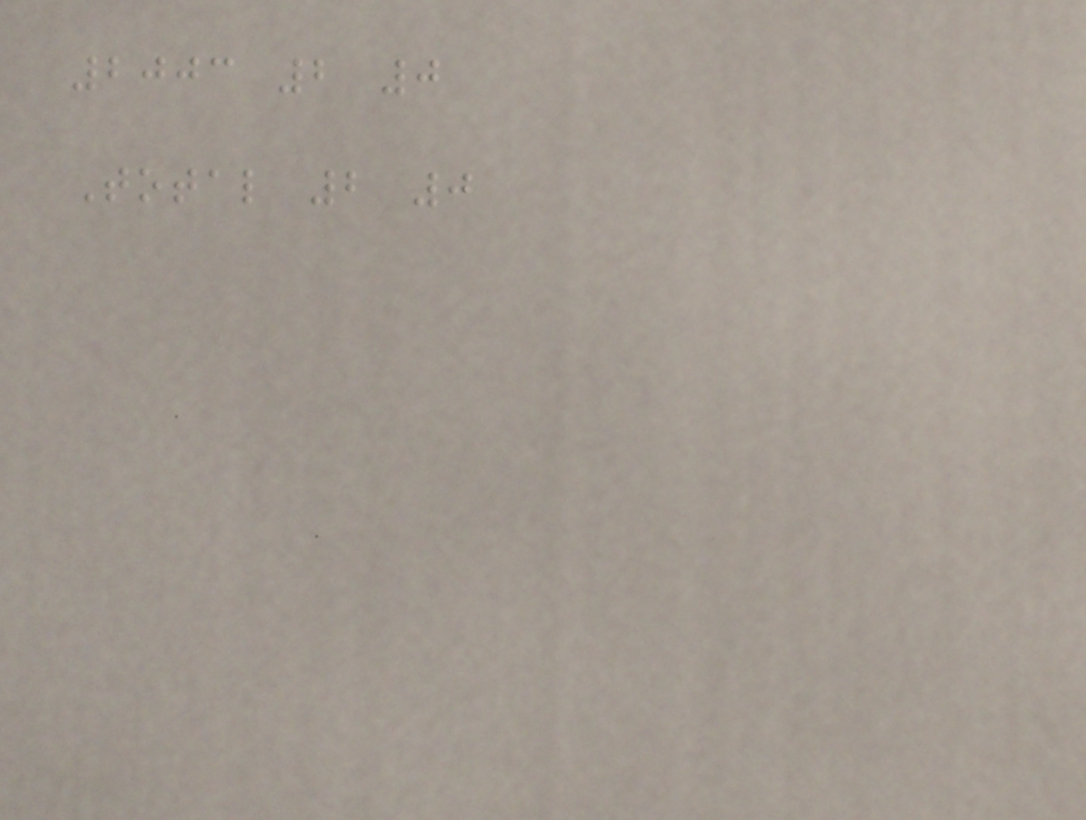2003 2 0
Total 2 0
